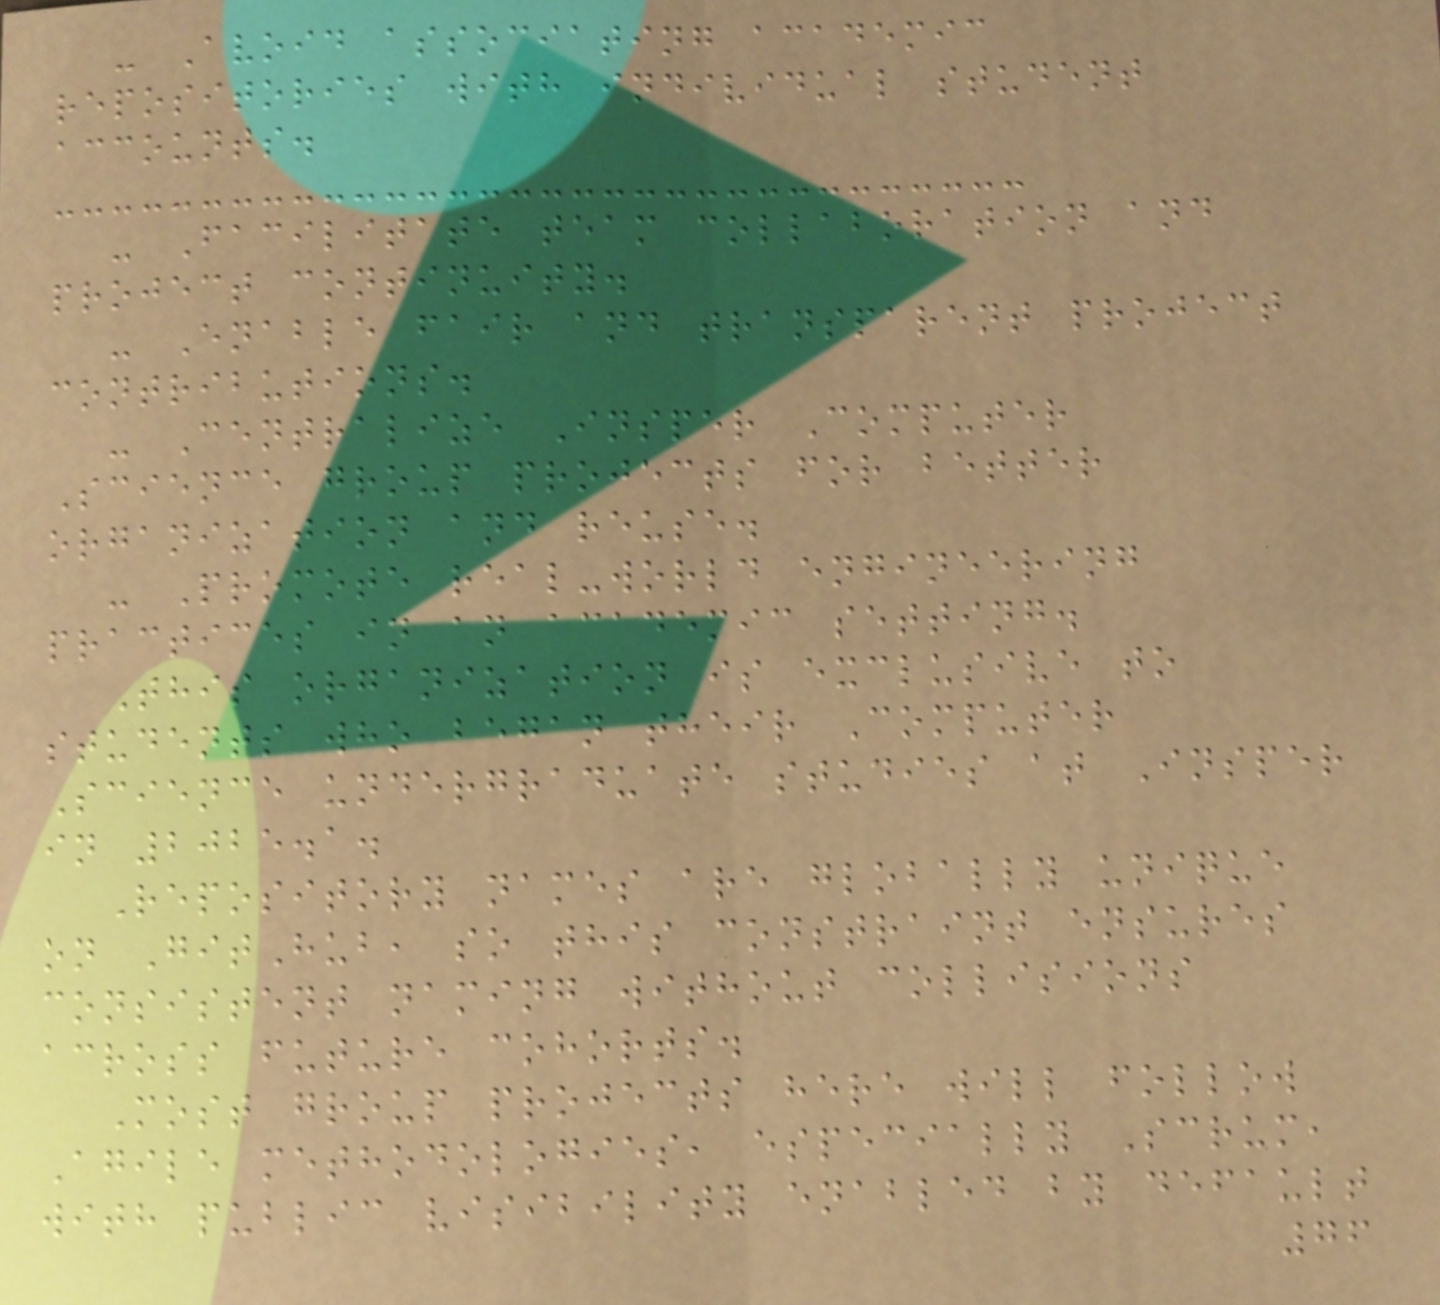- Avoid associating academic
repositories with individual student
accounts.
- Facilitate team collaboration and
project continuity.
- Enable fair and transparent project
contributions.
- Centralize Insper Computer
Science group projects for better
organization and reuse.
- Promote real-world engineering
practices in an academic setting.
This organization is exclusive to
students who began their Computer
Science undergraduate studies at Insper
in 2025.1.
Repository names are globally unique
on GitHub, so this constraint ensures
consistent naming without collisions
across future cohorts.
Most group projects here will follow
Agile methodologies, especially Scrum,
with public visibility enabled by default
76
